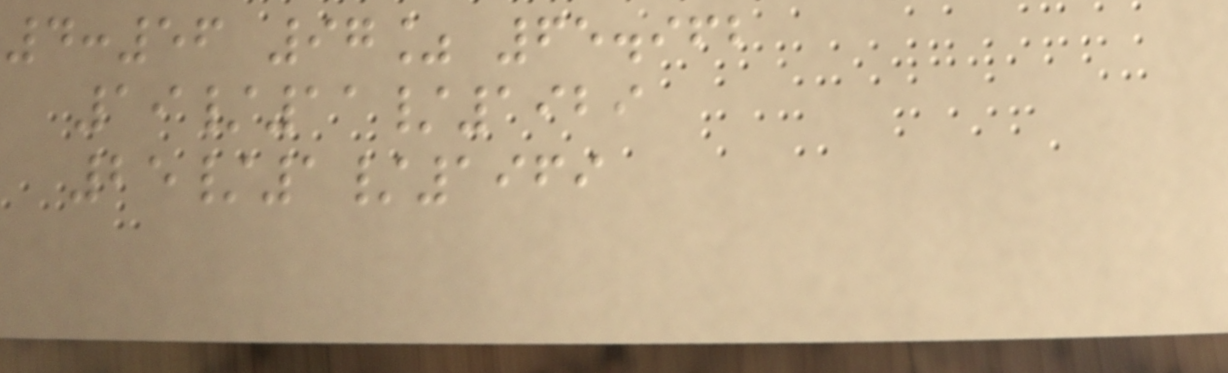4:56 97% 65.962
19/11/1929
25/1/1969
